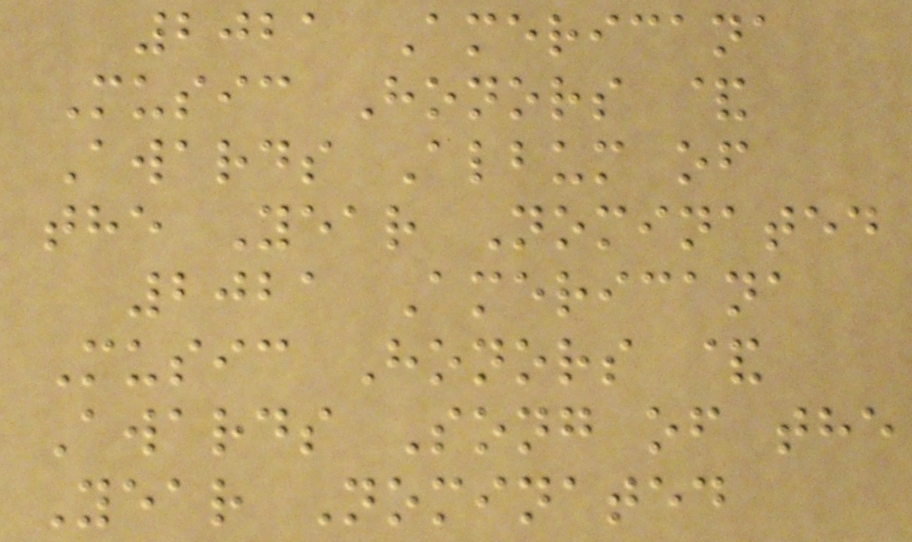2021 Americana
Music Honors &
Awards Album of
the Year Nominated
2021 Americana
Music Honors &
Awards Song of the
Year Nominated
